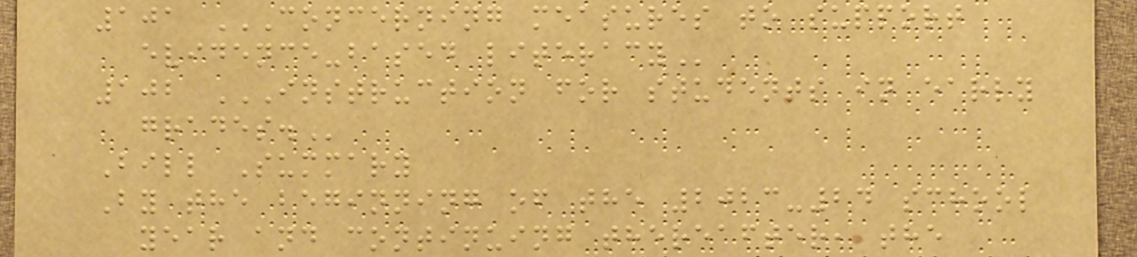101 CONCERNING MEASURES TO SUPPORT
EVIDENCE-BASED LITERACY
102 INSTRUCTION FOR STUDENTS IN EARLY
GRADES.
Bill Summary
By the beginning of the 2023-24 school
year and continuing thereafter, the
